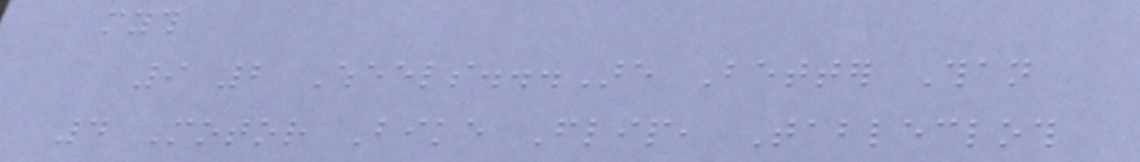myth
9 2 Wheels...Are Better Than
4 Motor Bike Flip, Tablecloth
